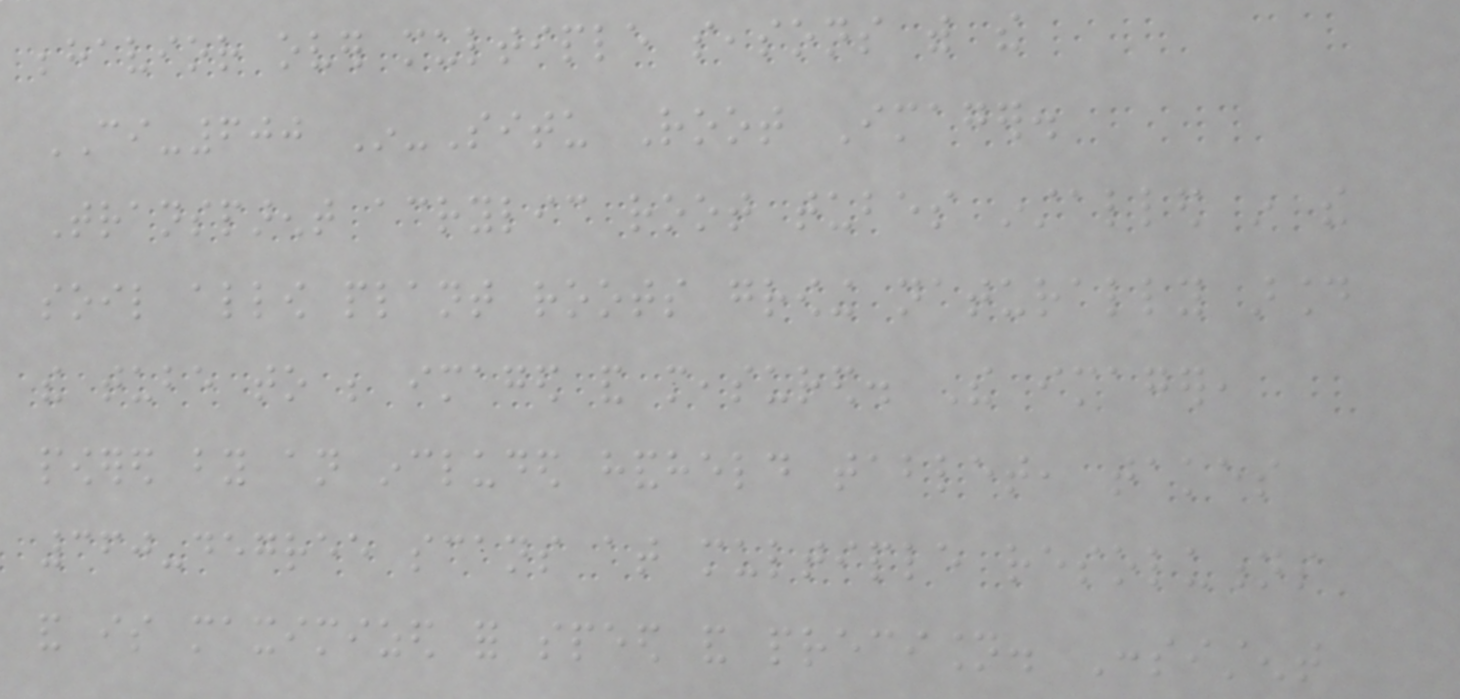behavior over multiple seasons with the
CI-600 In-Situ Root Imager.
Transparent acrylic root tubes installed in the
soil allow plant roots growing naturally around
the tube to be imaged and measured. The imager,
powered by an included handheld tablet, takes
360-degree scans at multiple resolutions
and is maximized for speed and precision. Consistent
